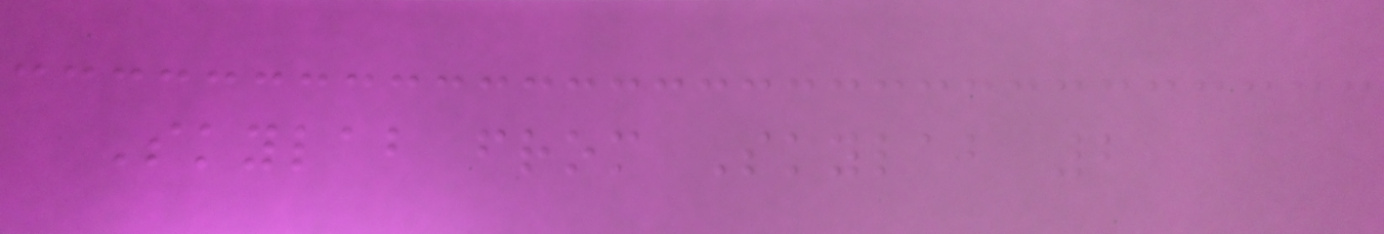Skylab from Skylab 2
